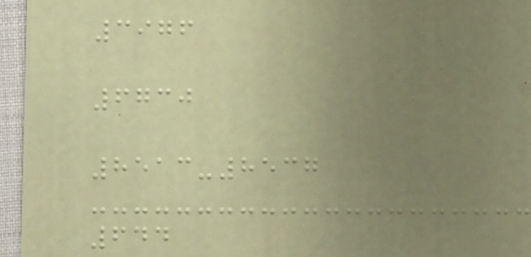3976
6730
8513-8537
644
